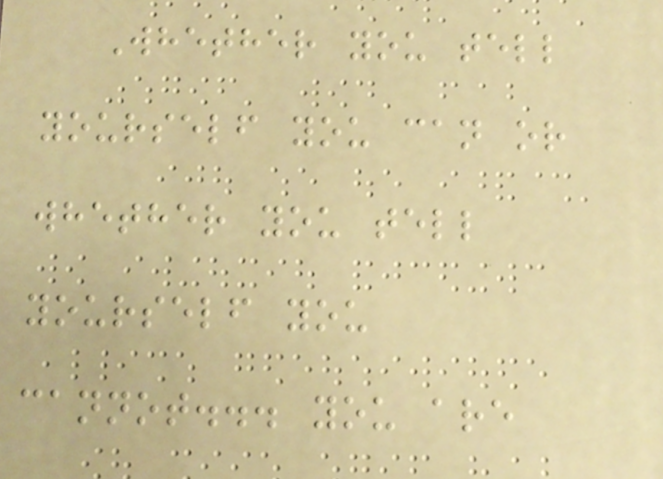Whether you tell
yourself you can or
whether you tell
yourself you
cannot... you are
